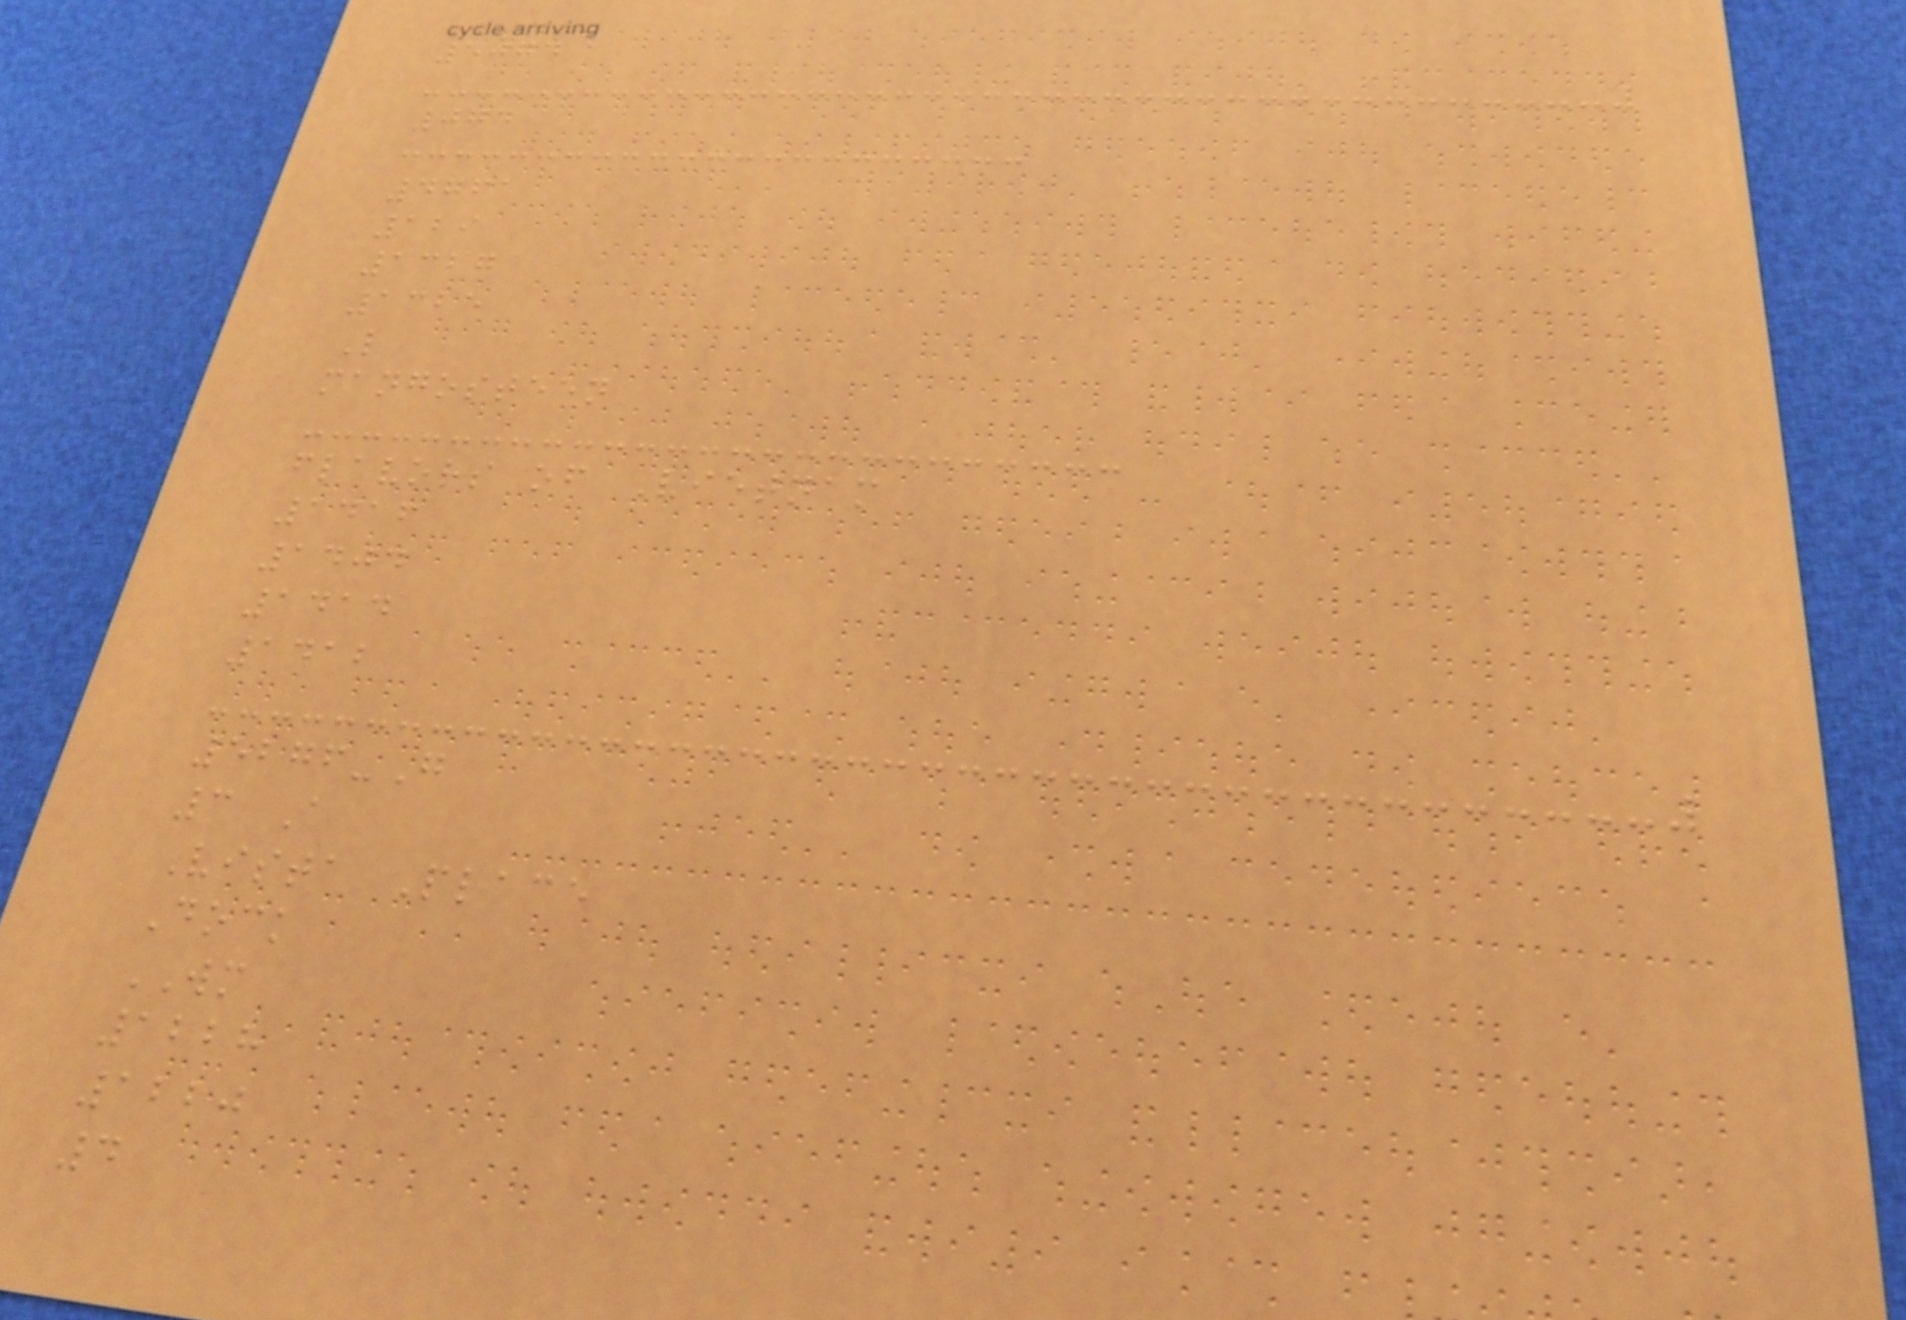5074
074
4761
129
1327
1325
L
mangosteen
flavors of Vietnam
1416
1404
1414
1412
5276-G
3 A
Vista Place
Dock
WM
1228
1220
4
